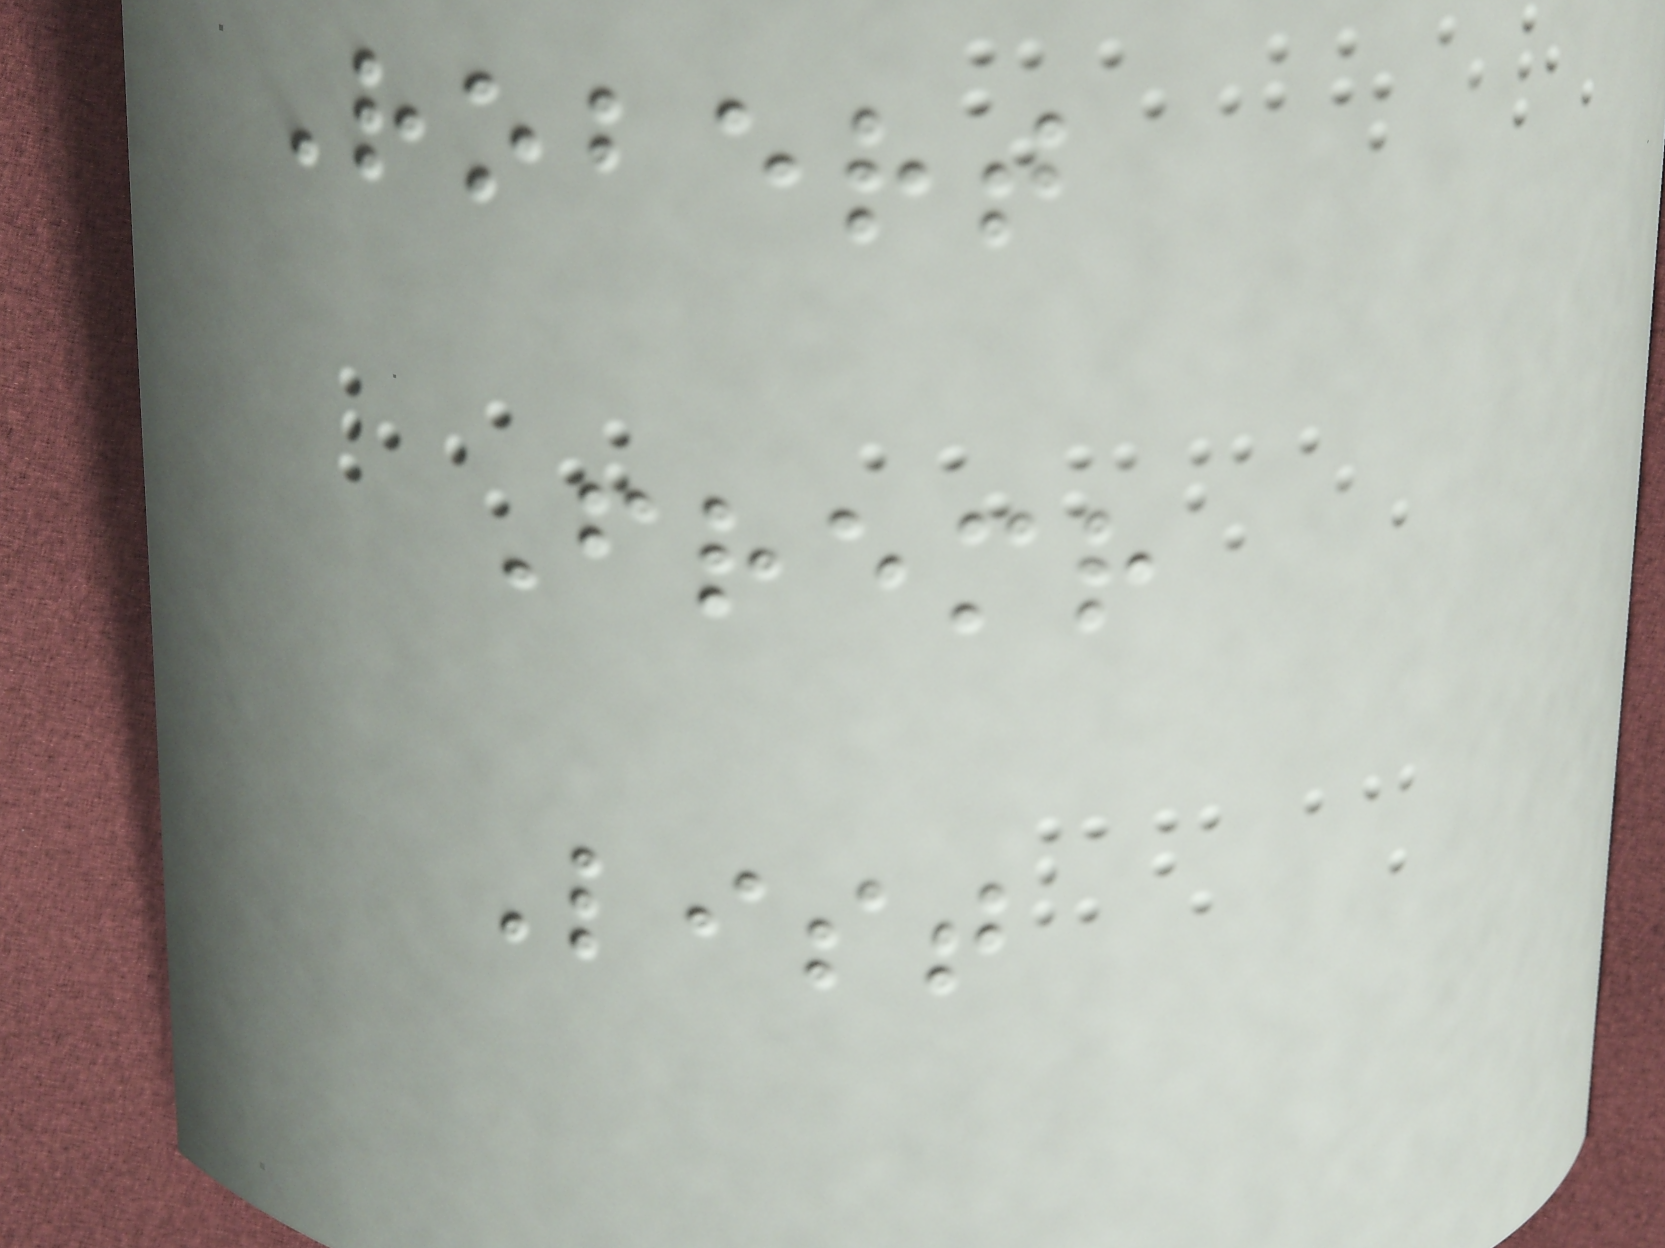Robert
Fremr
List
